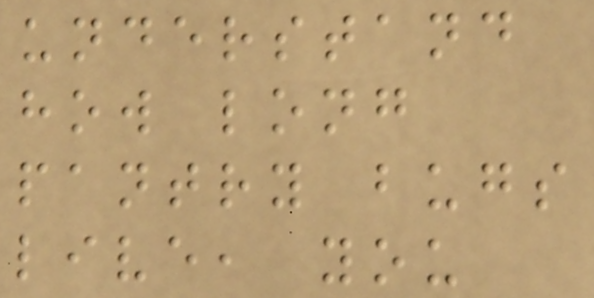understand
how long
pantry bugs
live, you
